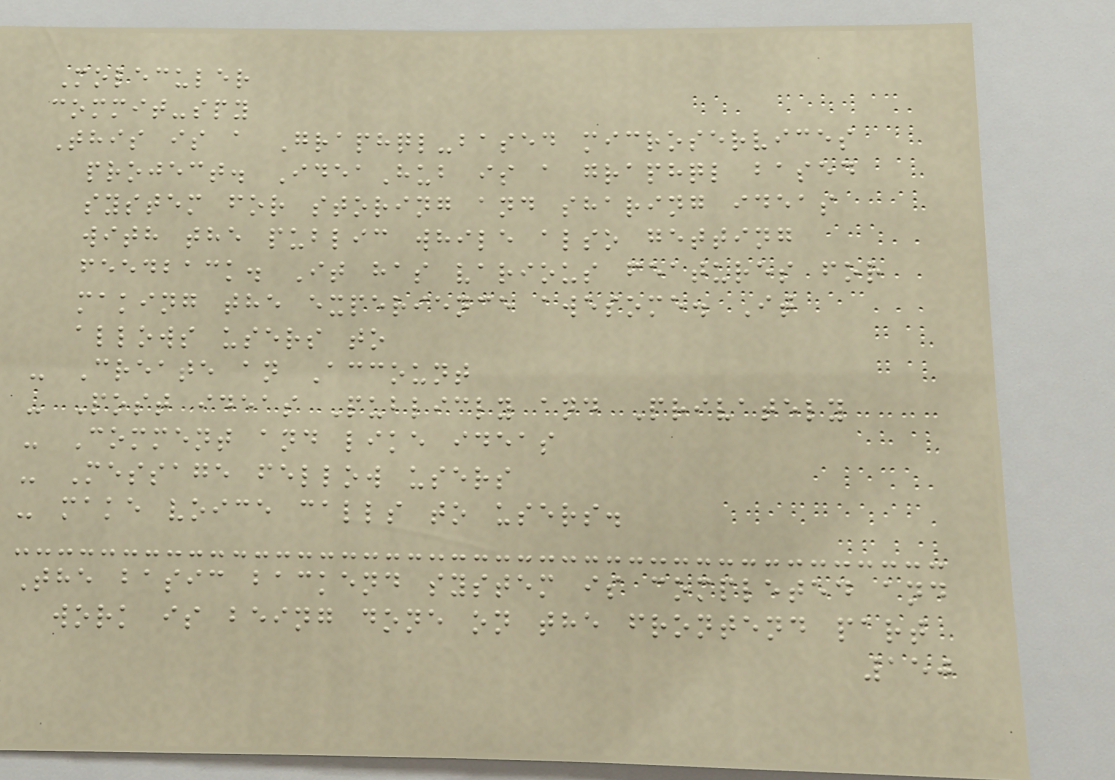Moleculer
commit-spy
This is a Graphql-based microservices
project. IdeaHub is a graphql based
system for storing and sharing ideas
with the public while also getting
feedback. It has various features for
making the experience awesome. It
allows users to
- Create an Account
- Post ideas Publicly and Privately
- Comment and like ideas
- Message fellow users
- make voice calls to users.
The basic backend system is completed and
work is being done on the frontend part
150
